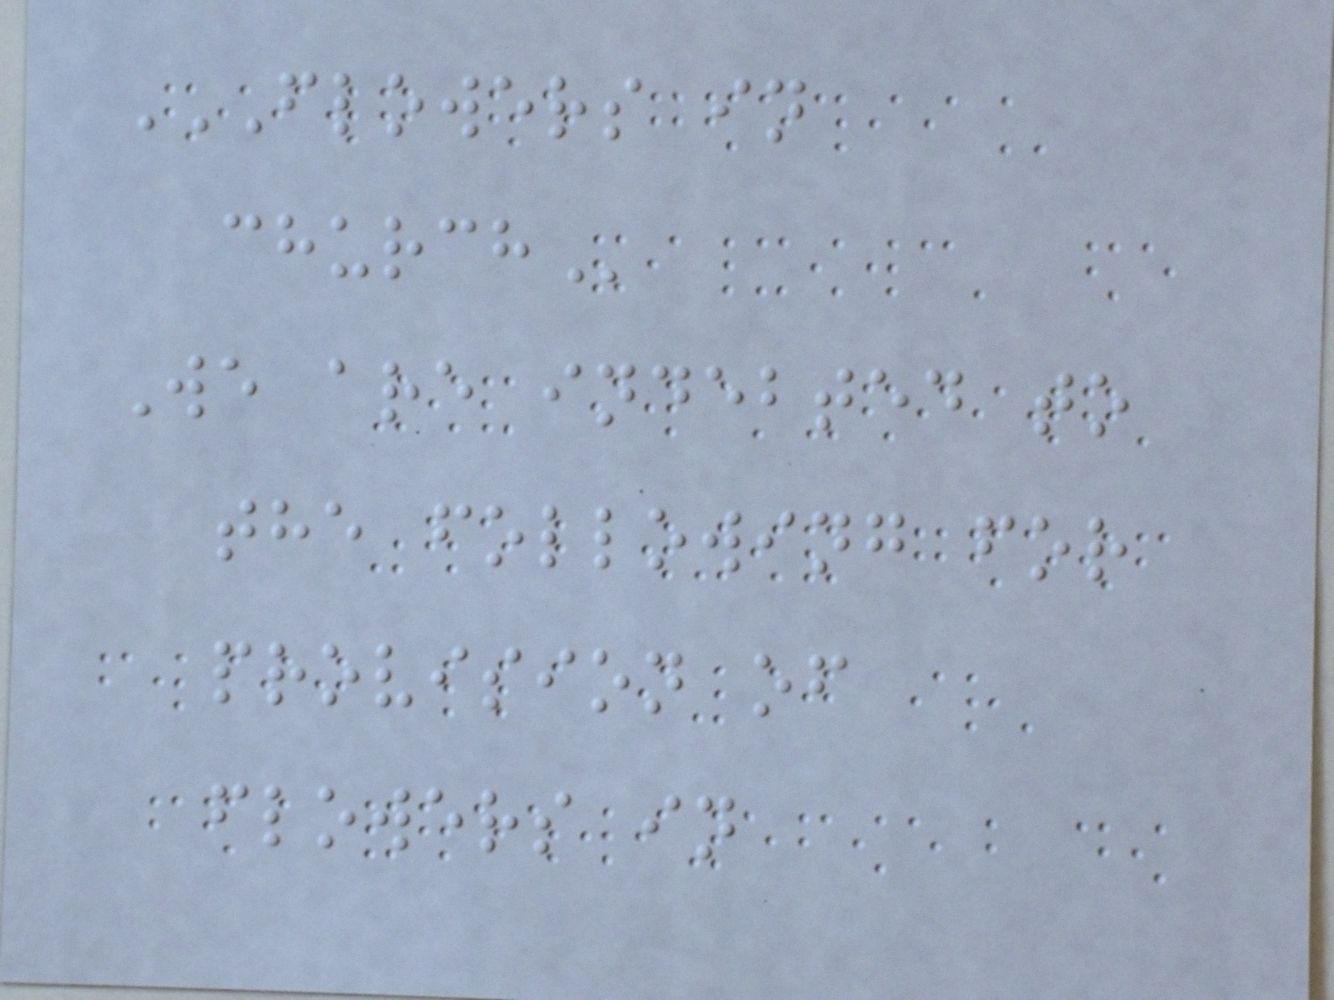FLOWERS IN
CHURCH
We are indebted to
the following for
provision of
flowers in
